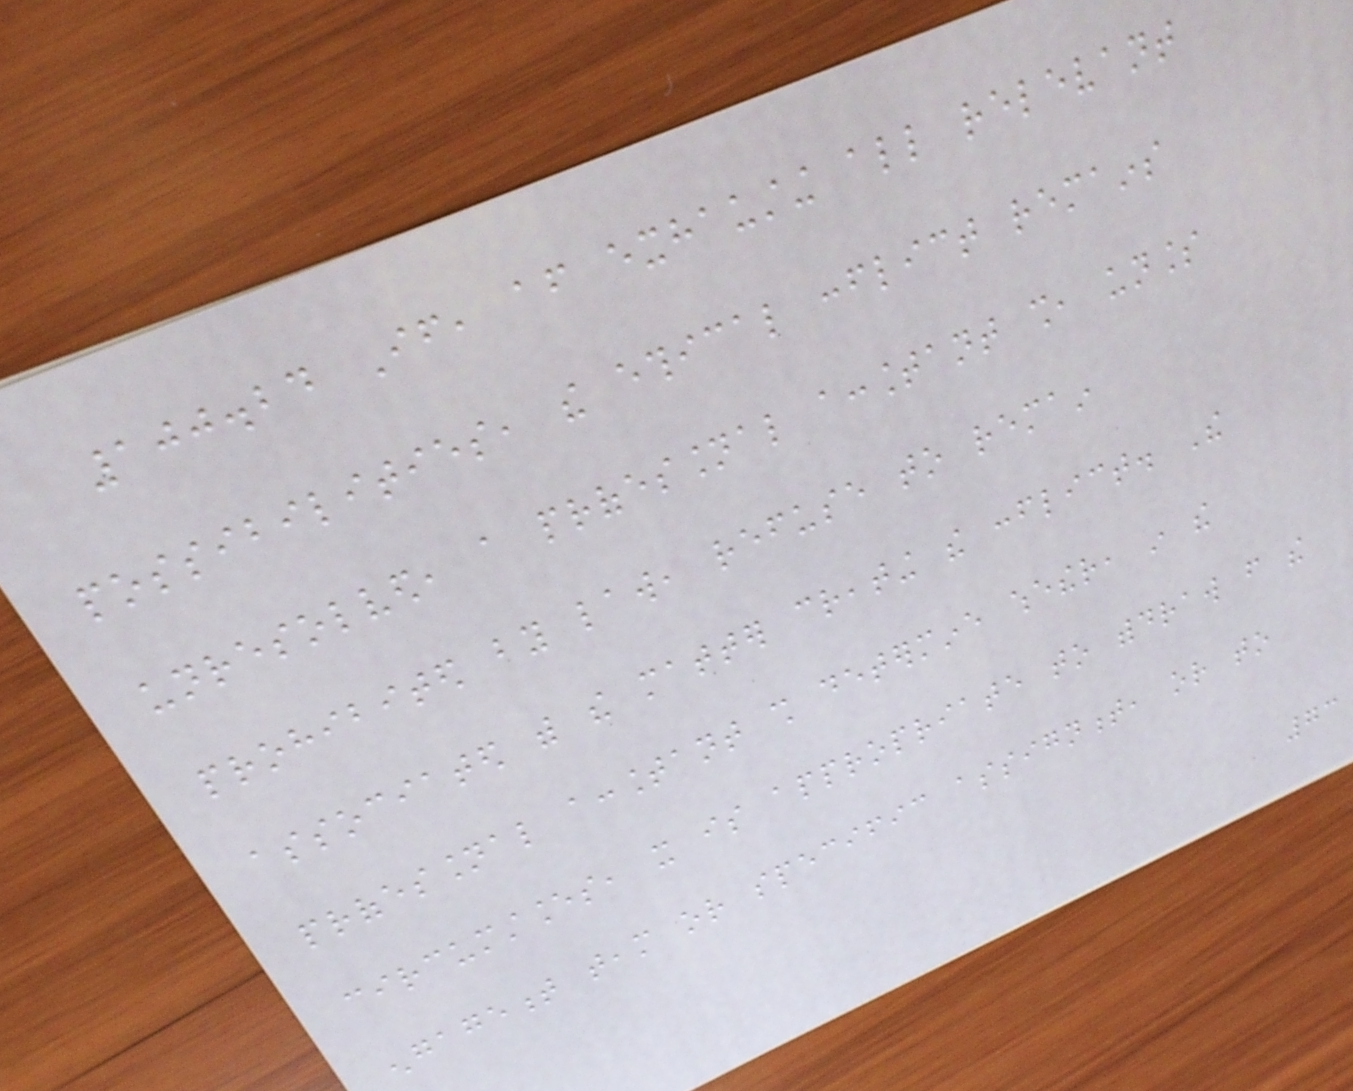100.24 If, after exhausting all relevant
possibilities, the ethical conflict remains
unresolved, a professional accountant shall, unless
prohibited by law, refuse to remain
associated with the matter creating the conflict. The
professional accountant shall determine whether, in the
circumstances, it is appropriate to withdraw from the
engagement team or specific assignment, or to
73
